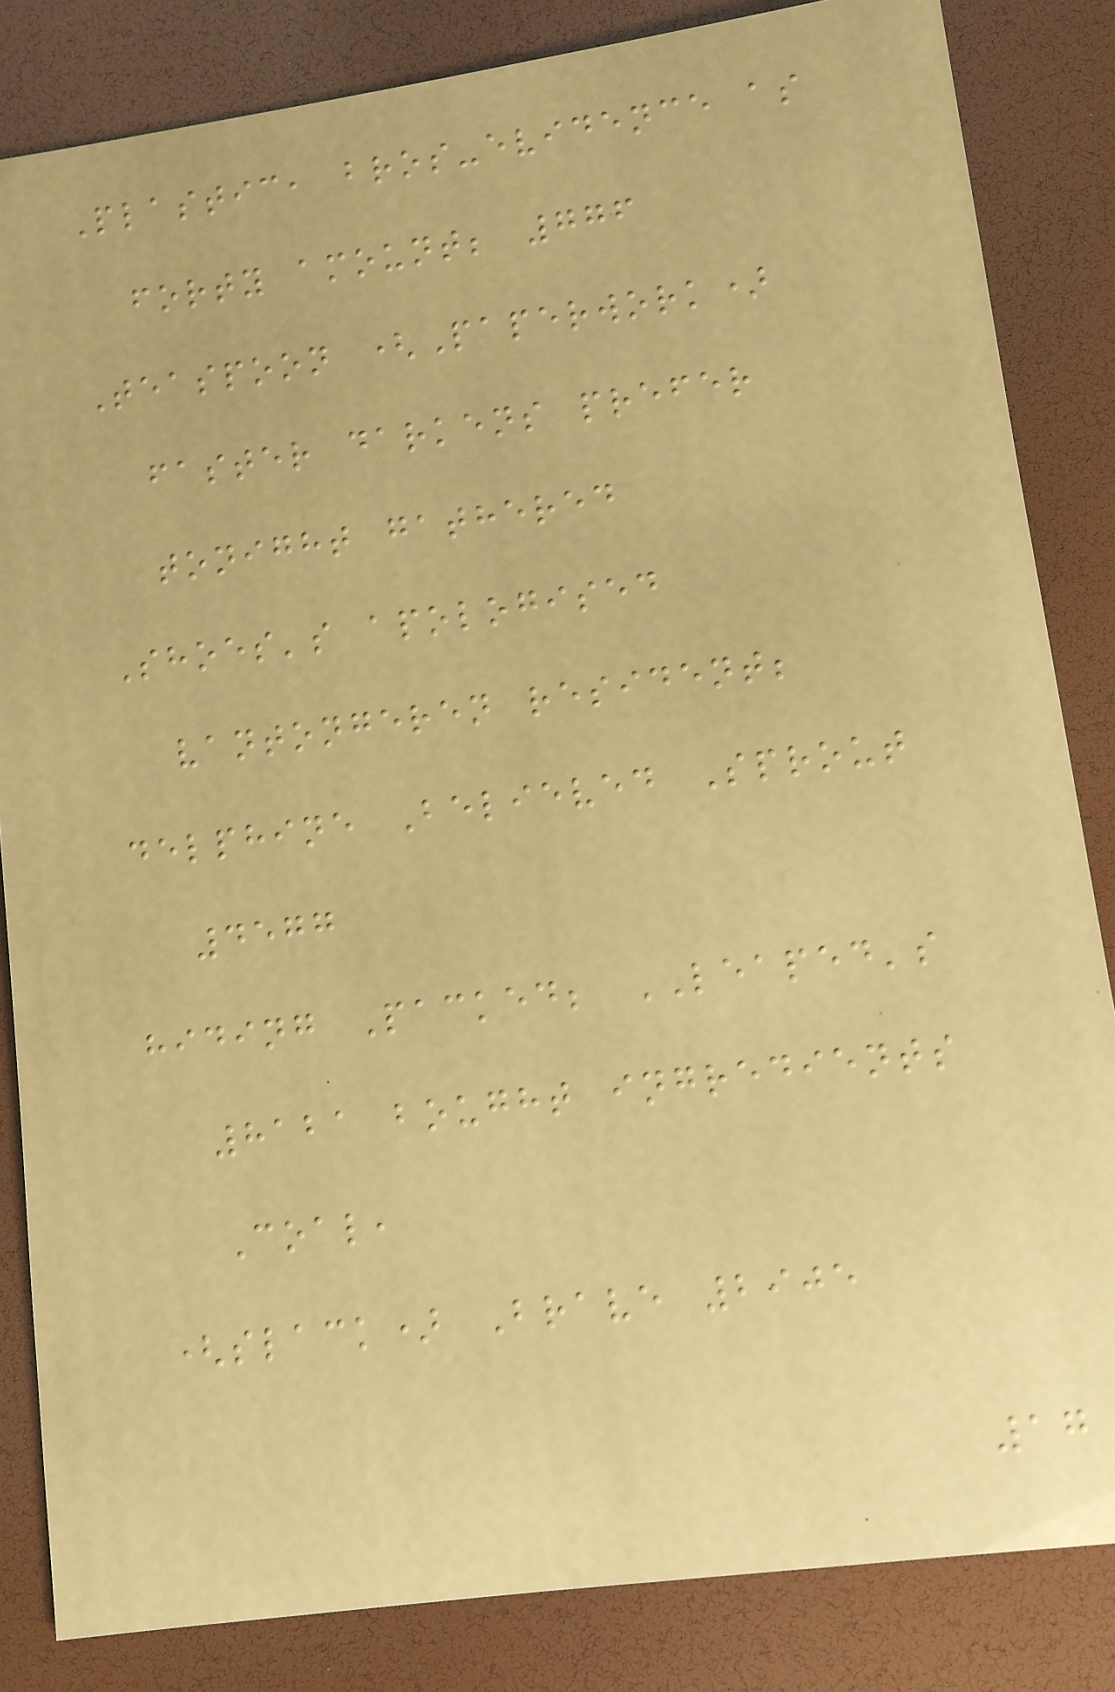Plastic, bros-evidence as
forty amount; 776
Teaspoon (Paperwork)
faster darkens prefer
tonight gathered
Shoes's apologised
vantongeren resident;
delphine Believed Sprout
4577
hiding Packed; LEAPED's
8121 bought ingredients
Coal,
(slack) Brave 2905
17
